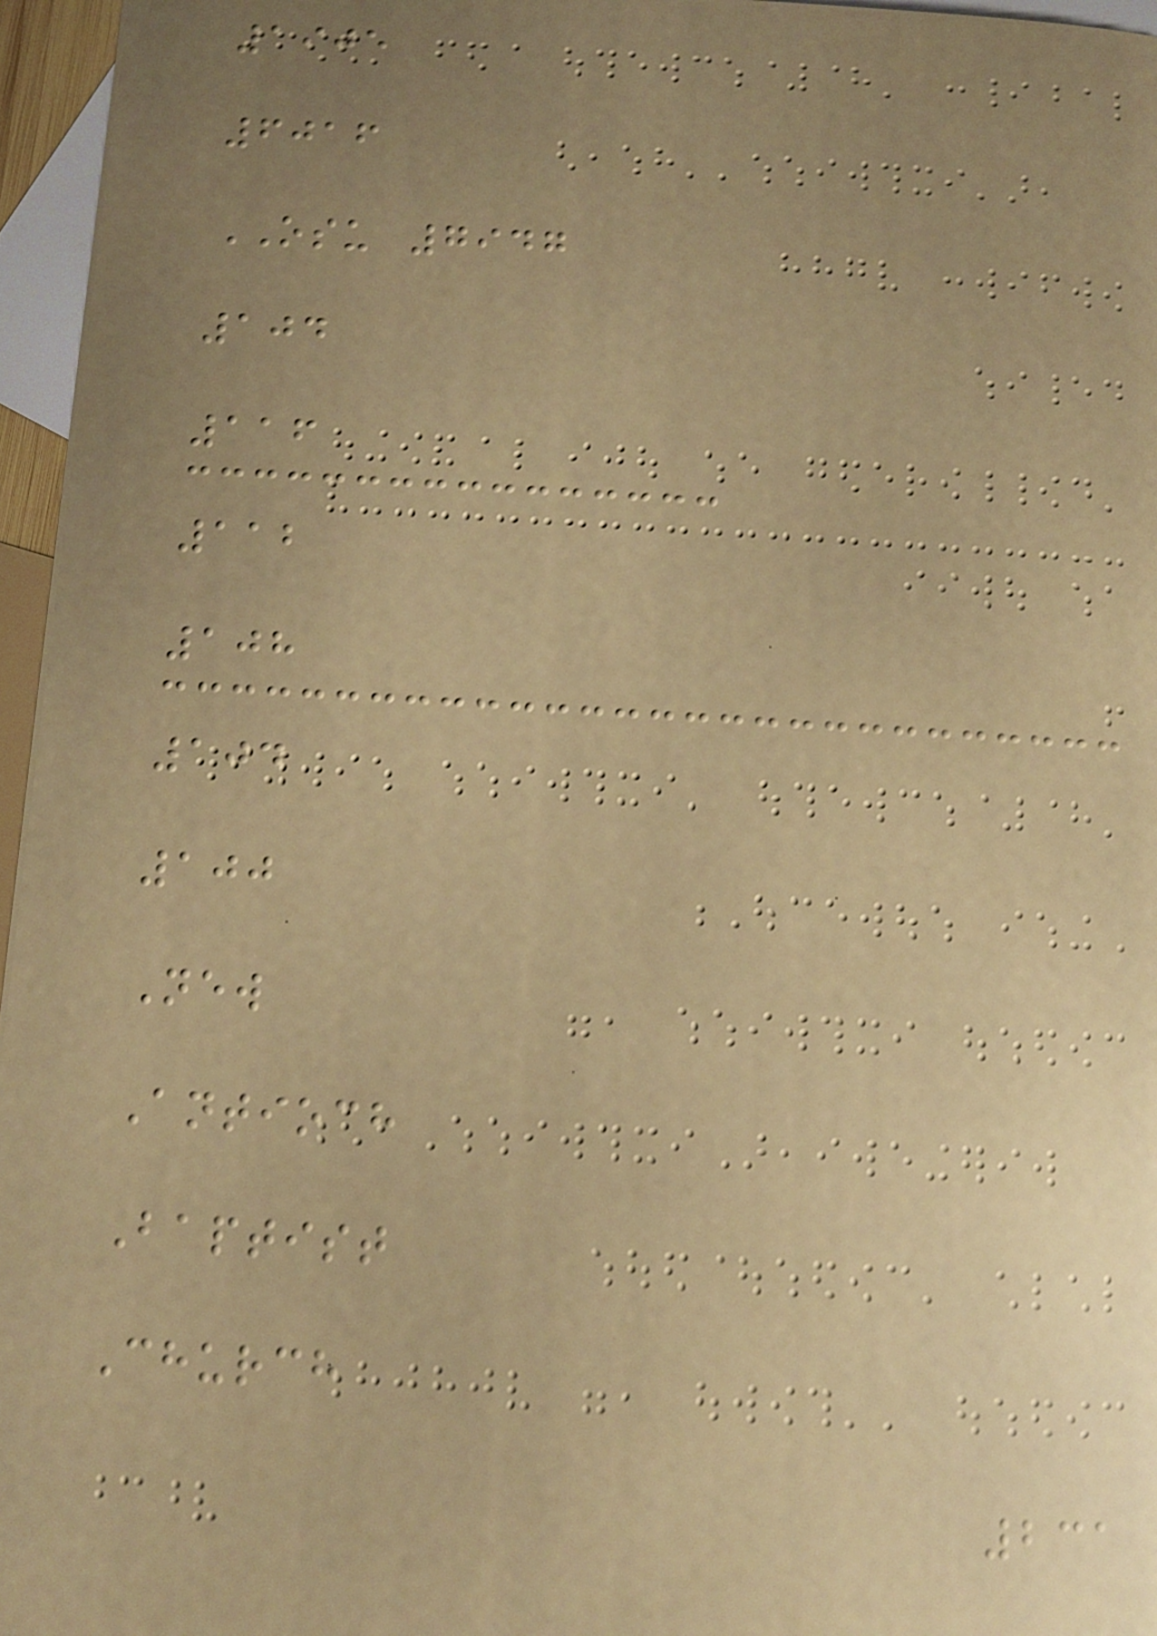1905
6016
OSU 7947
104
116
112
108
104
100
New
Antioch
Baptist
Church
231
